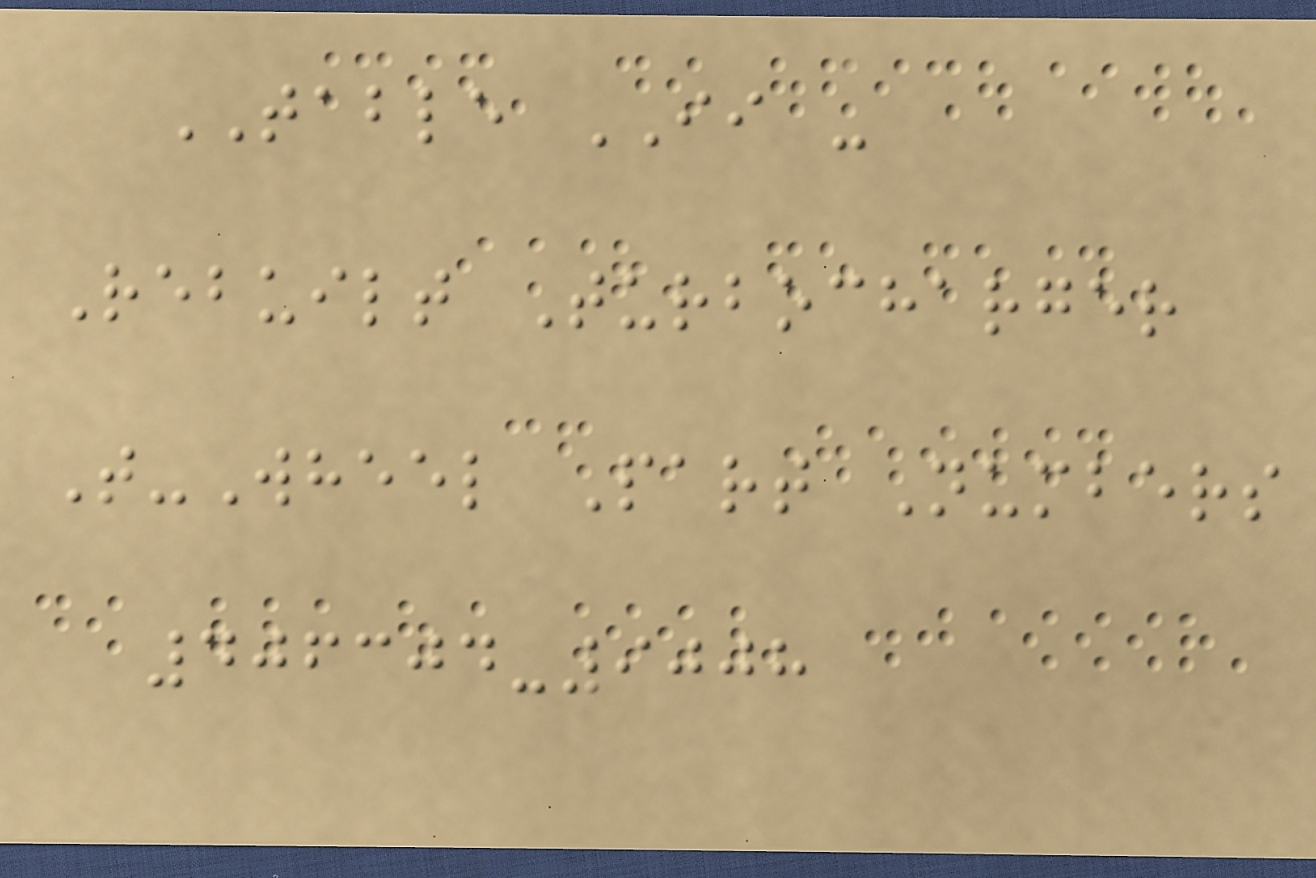TABLE II -
Rebuilt Turbocharger
T-Wheel Part Numbers
406304-9008
